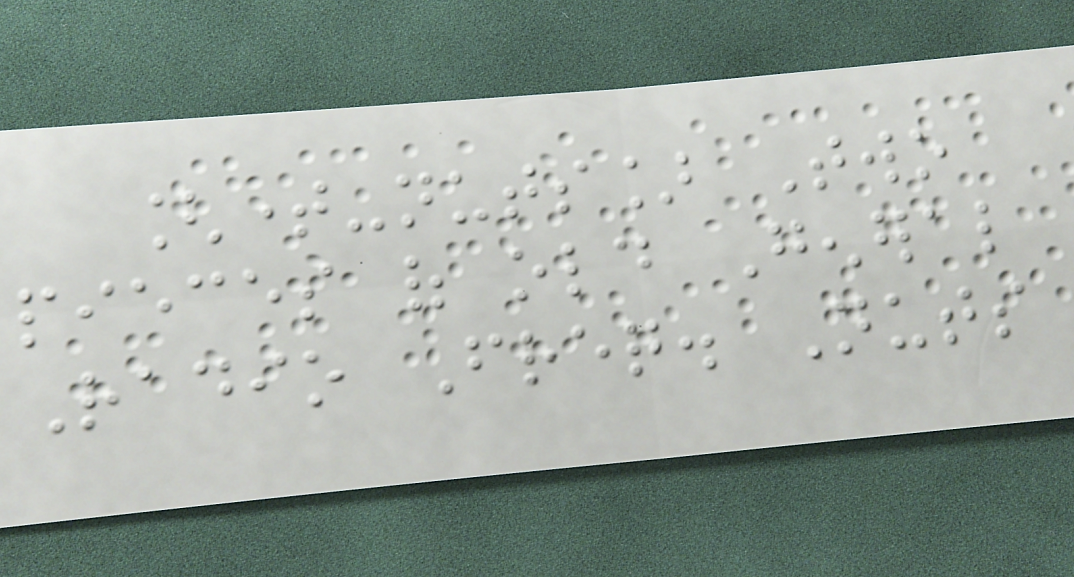[time-nuts] Two
pieces of old General
Radio Freq. Nuts
